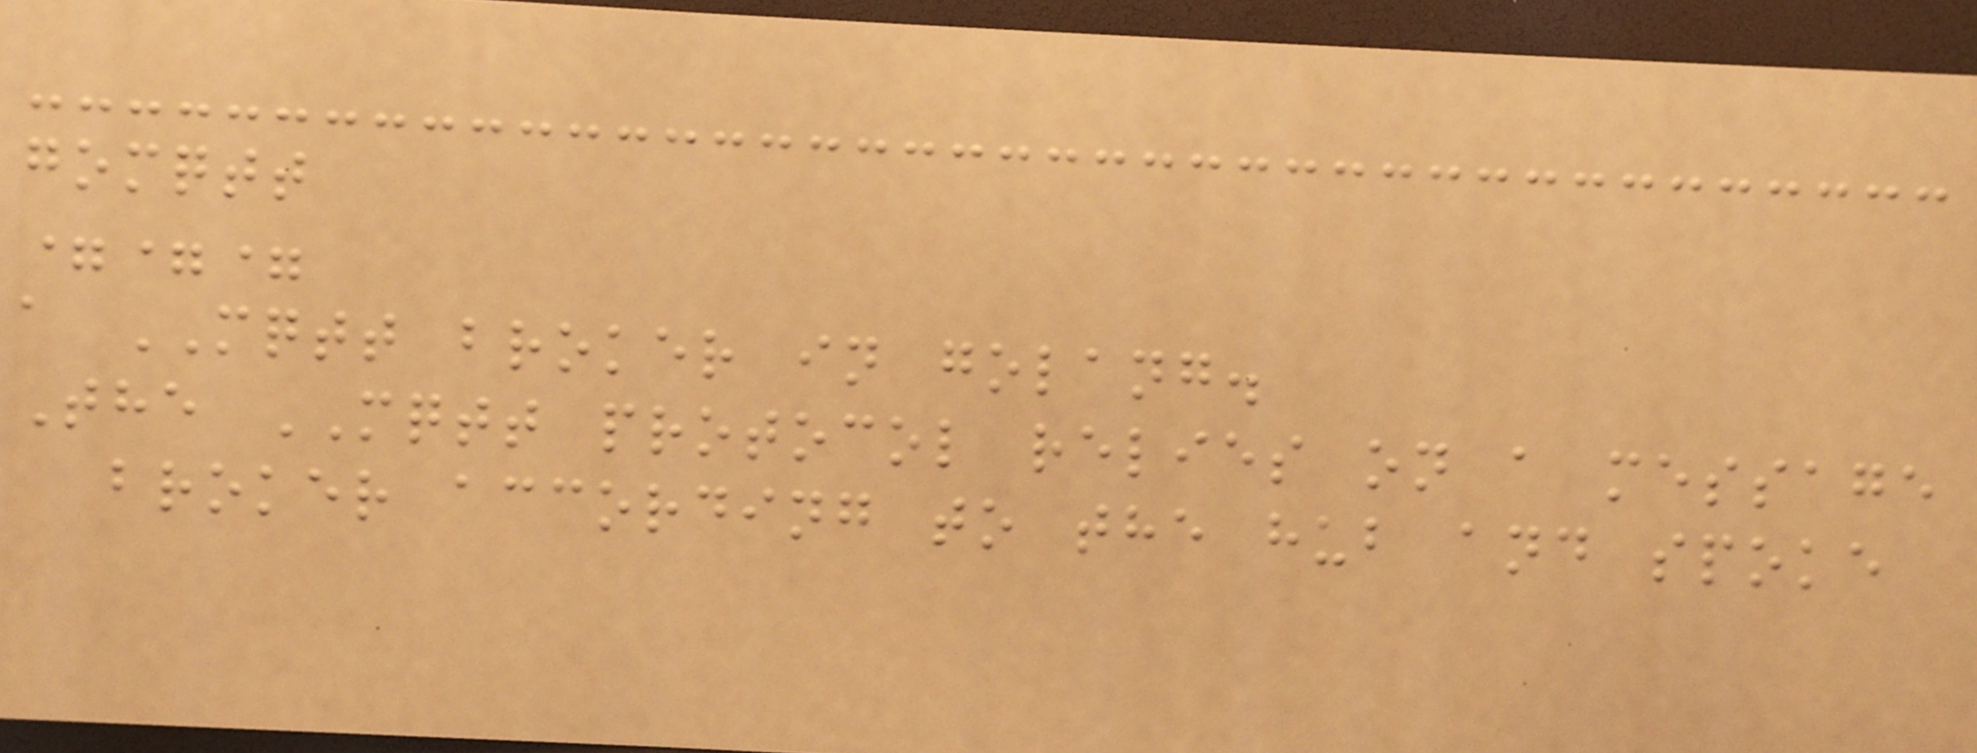gomqtt
===
a MQTT broker in golang.
The MQTT protocol relies on a message
broker according to the hub and spoke
